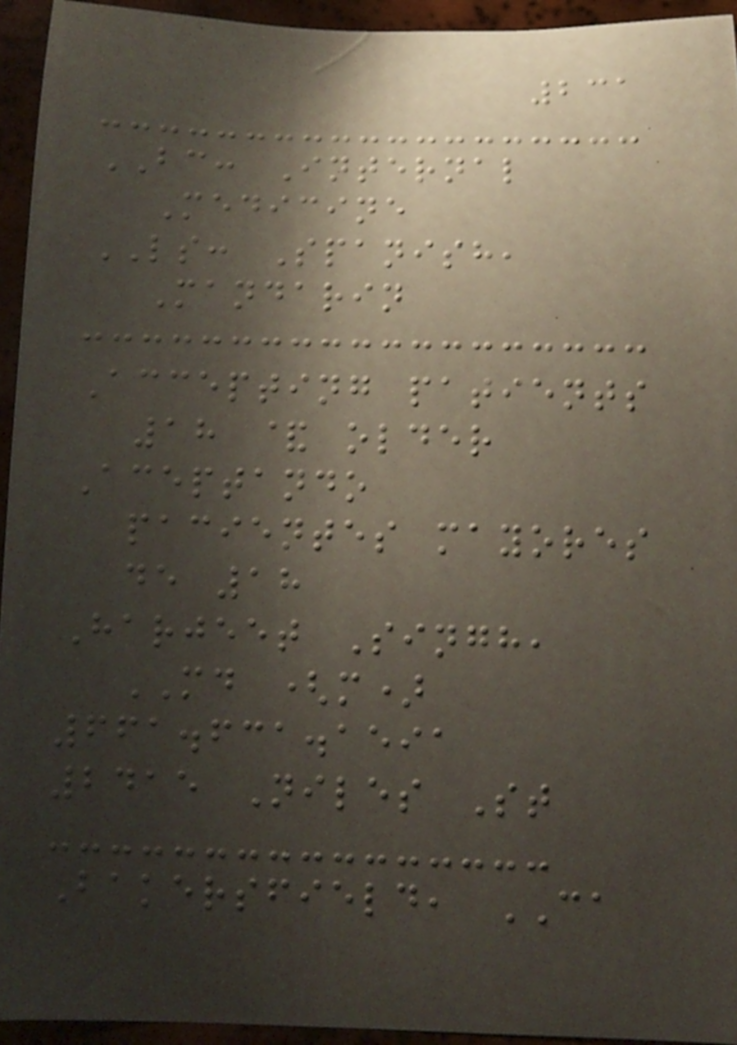231
BC: Internal
Medicine
LS: Spanish,
Mandarin
Accepting patients
18 & older
Aceptando
pacientes mayores
de 18
Harjeet Singh,
MD (m)
661.631.1591
2415 Niles St
Bakersfield, CA
